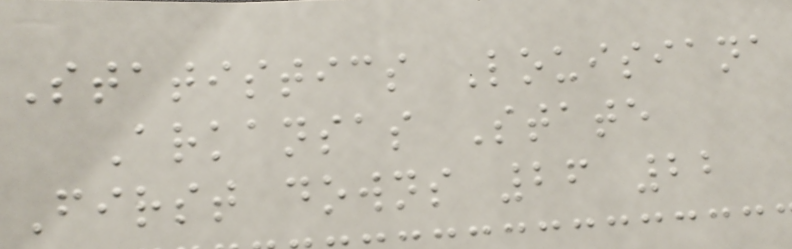Statistics Louisiana
Arkansas State
First downs 26 22
